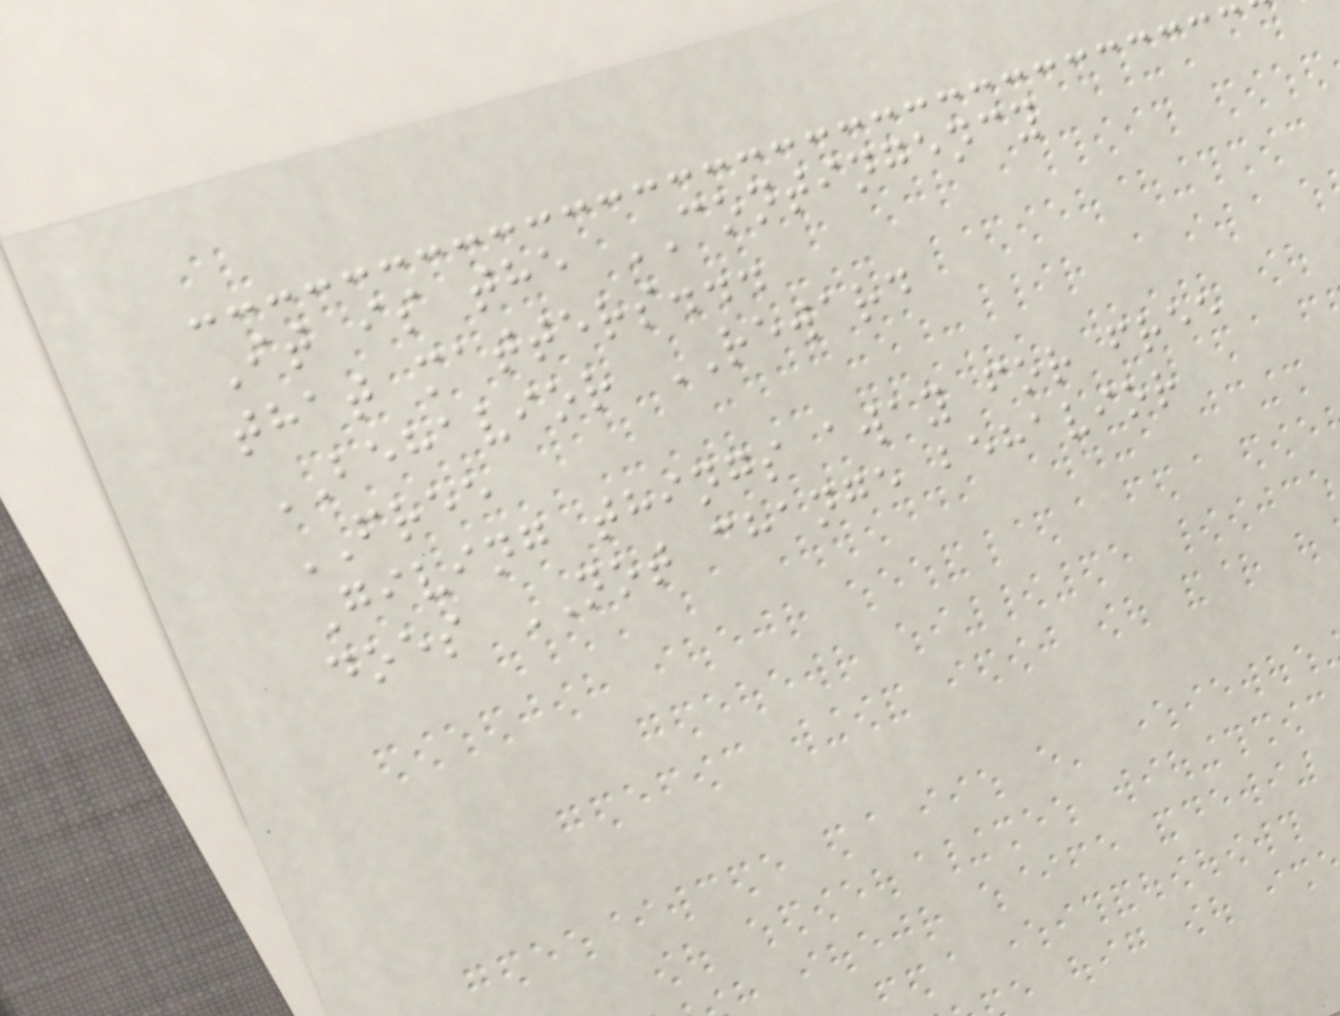It is the CONTINGENCY
that matters...
BEHAVIOR REWARD
FREE
Giving things away for free
does NOT change behavior
